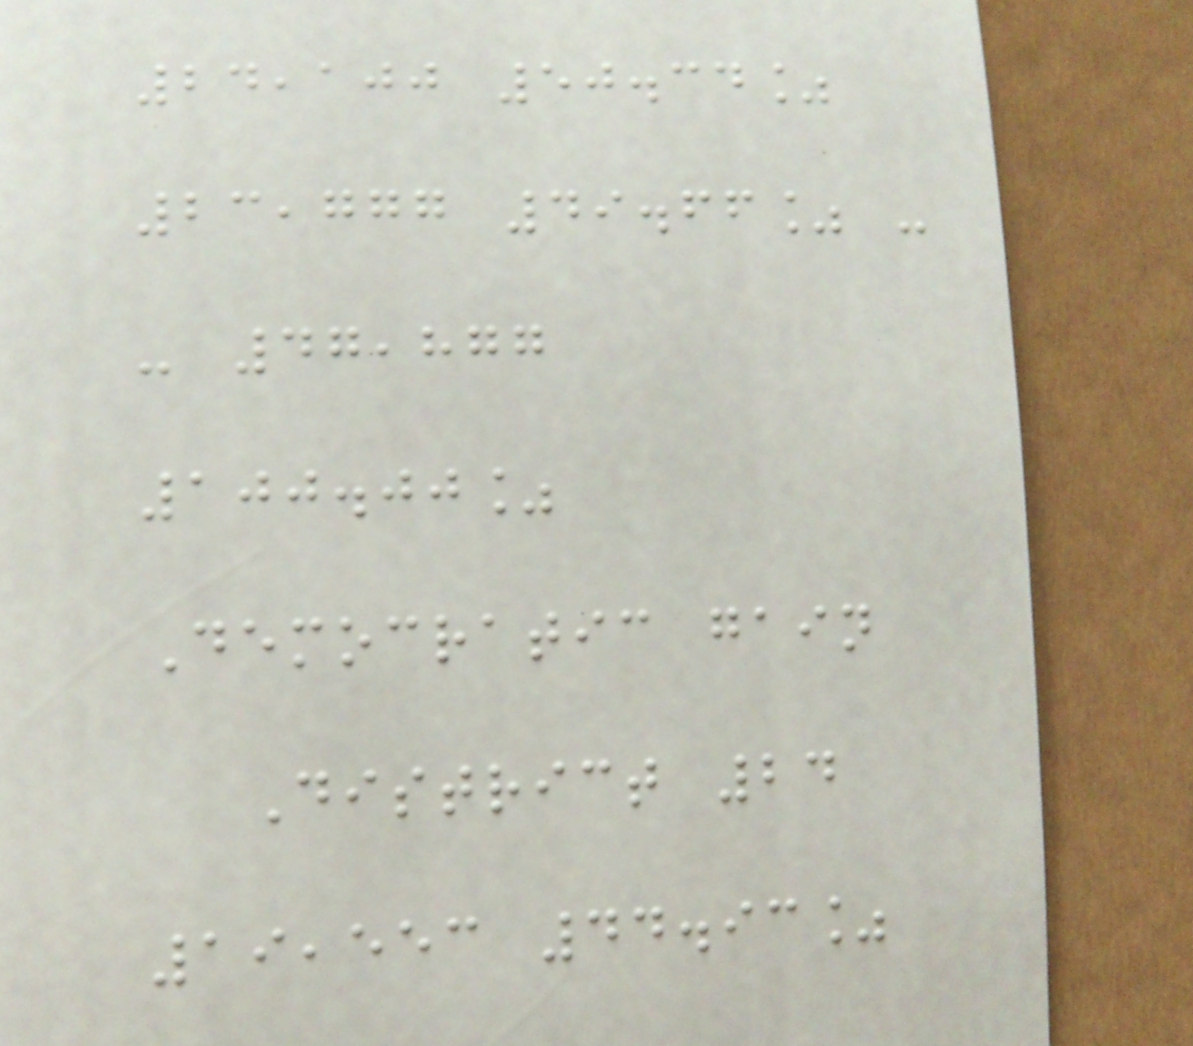24,100 50.34%
23,777 49.66% -
- 47,877
100.00%
Democratic gain
District 24
19,553 44.93%
